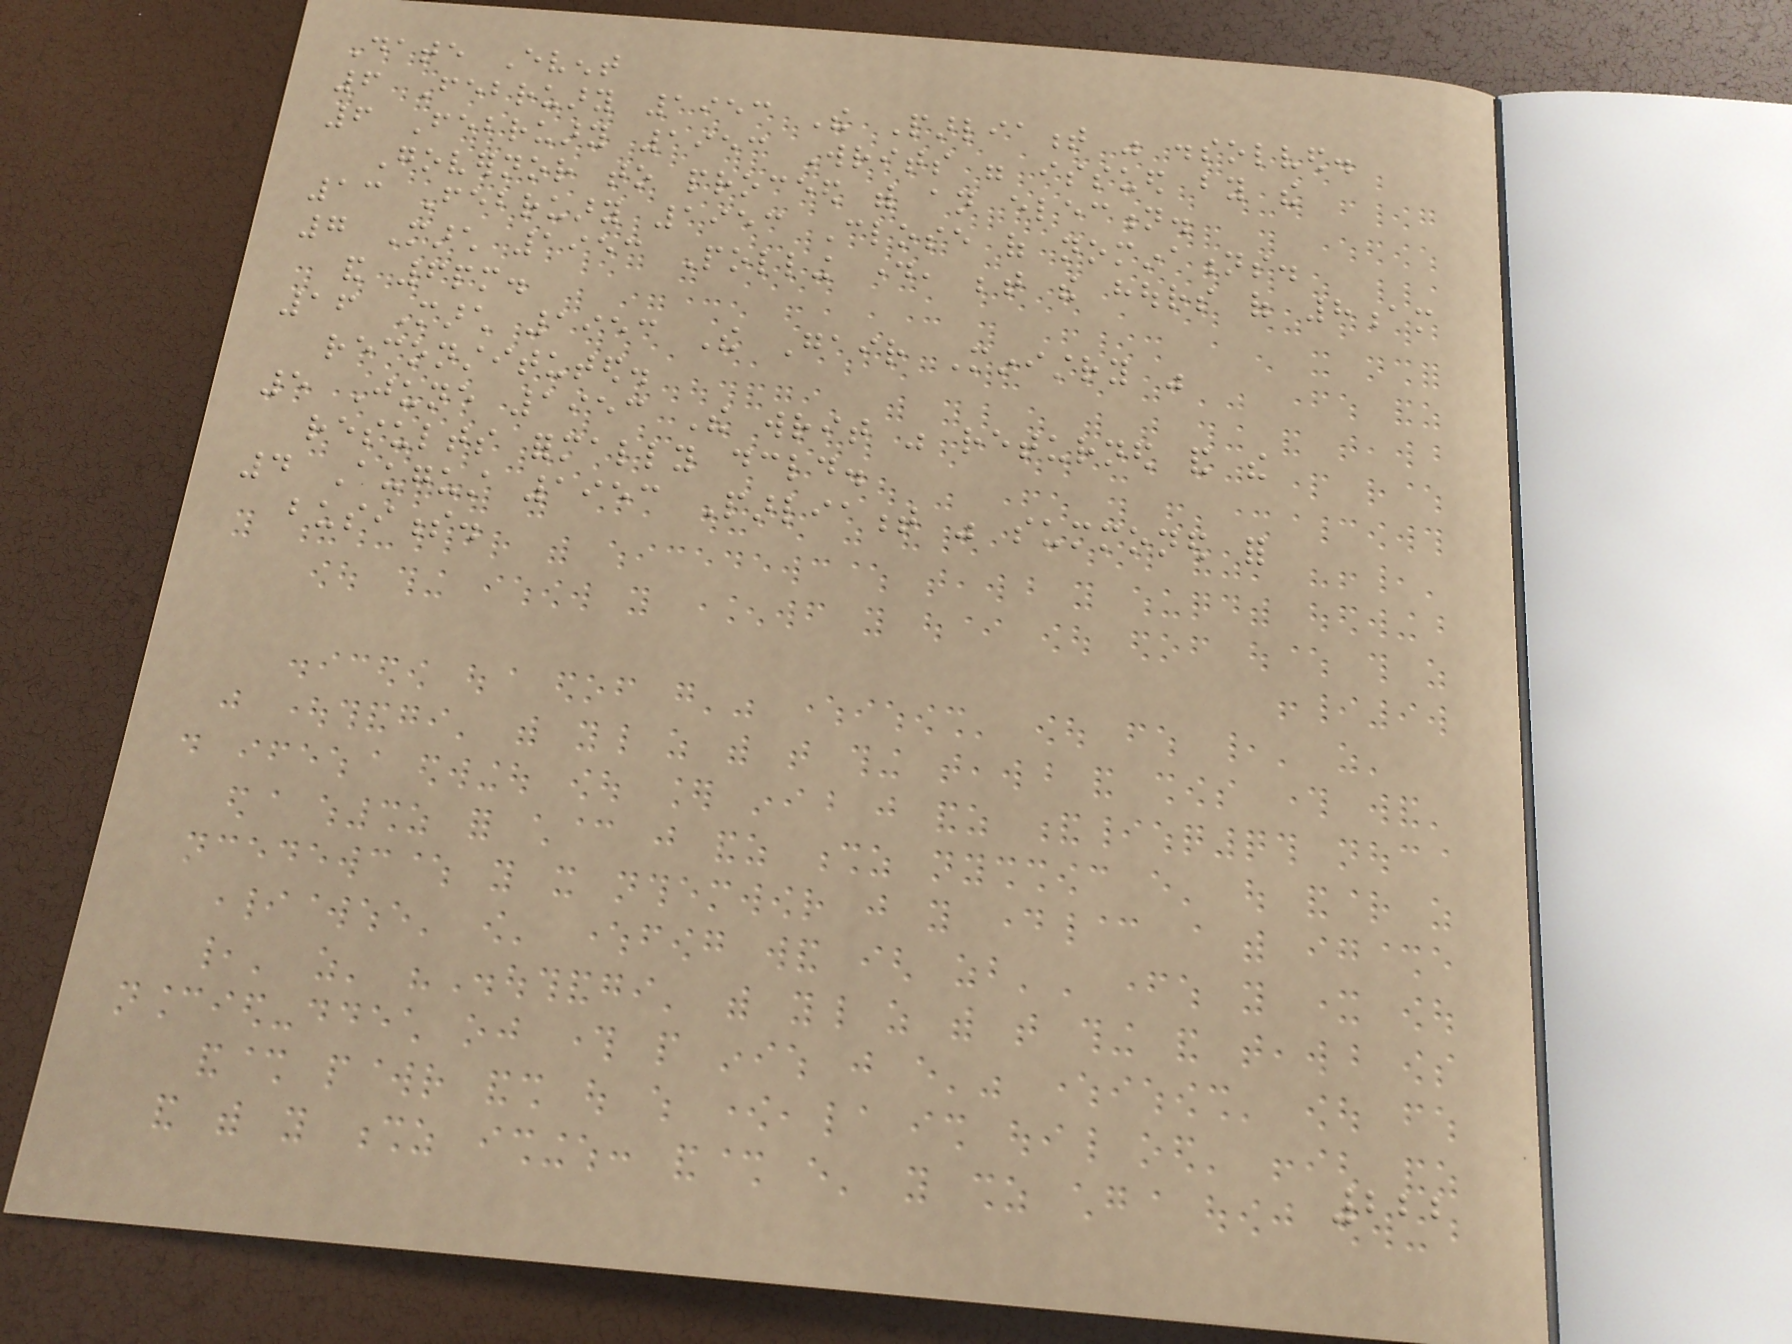Date Event
6 February 1953 The Parliament was dissolved.
6 February 1953 Writs were issued by the
Governor to proceed with an election.
13 February 1953 Close of nominations.
7 March 1953 Polling day, between the hours of 8am
and 6pm.
16 March 1953 The Gair Ministry was
reconstituted.
5 June 1953 The writ was returned and the
results formally declared.
4 August 1953 Parliament was summoned for
business.
222
